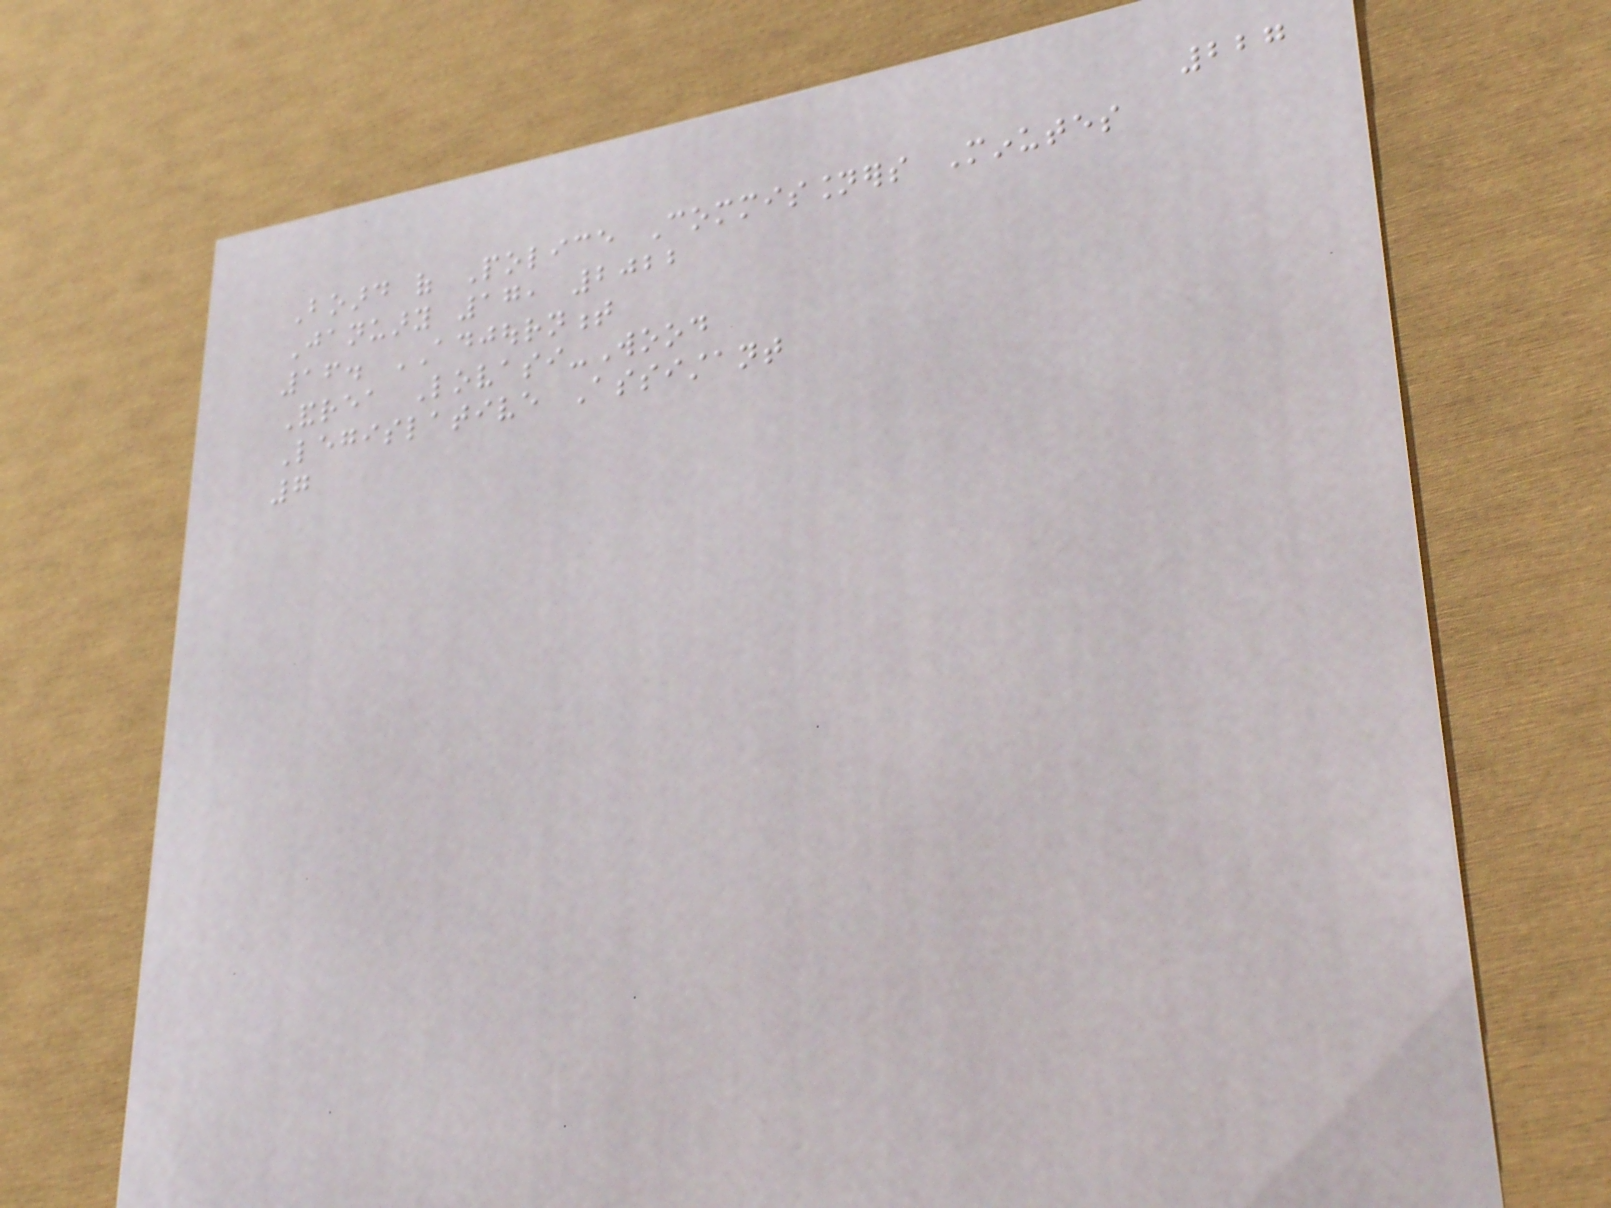227
Board of Police Commissioners Minutes
January 17, 2022
16. ADJOURNMENT
Andrea Lovasi-Wood
Legislative Assistant
7
